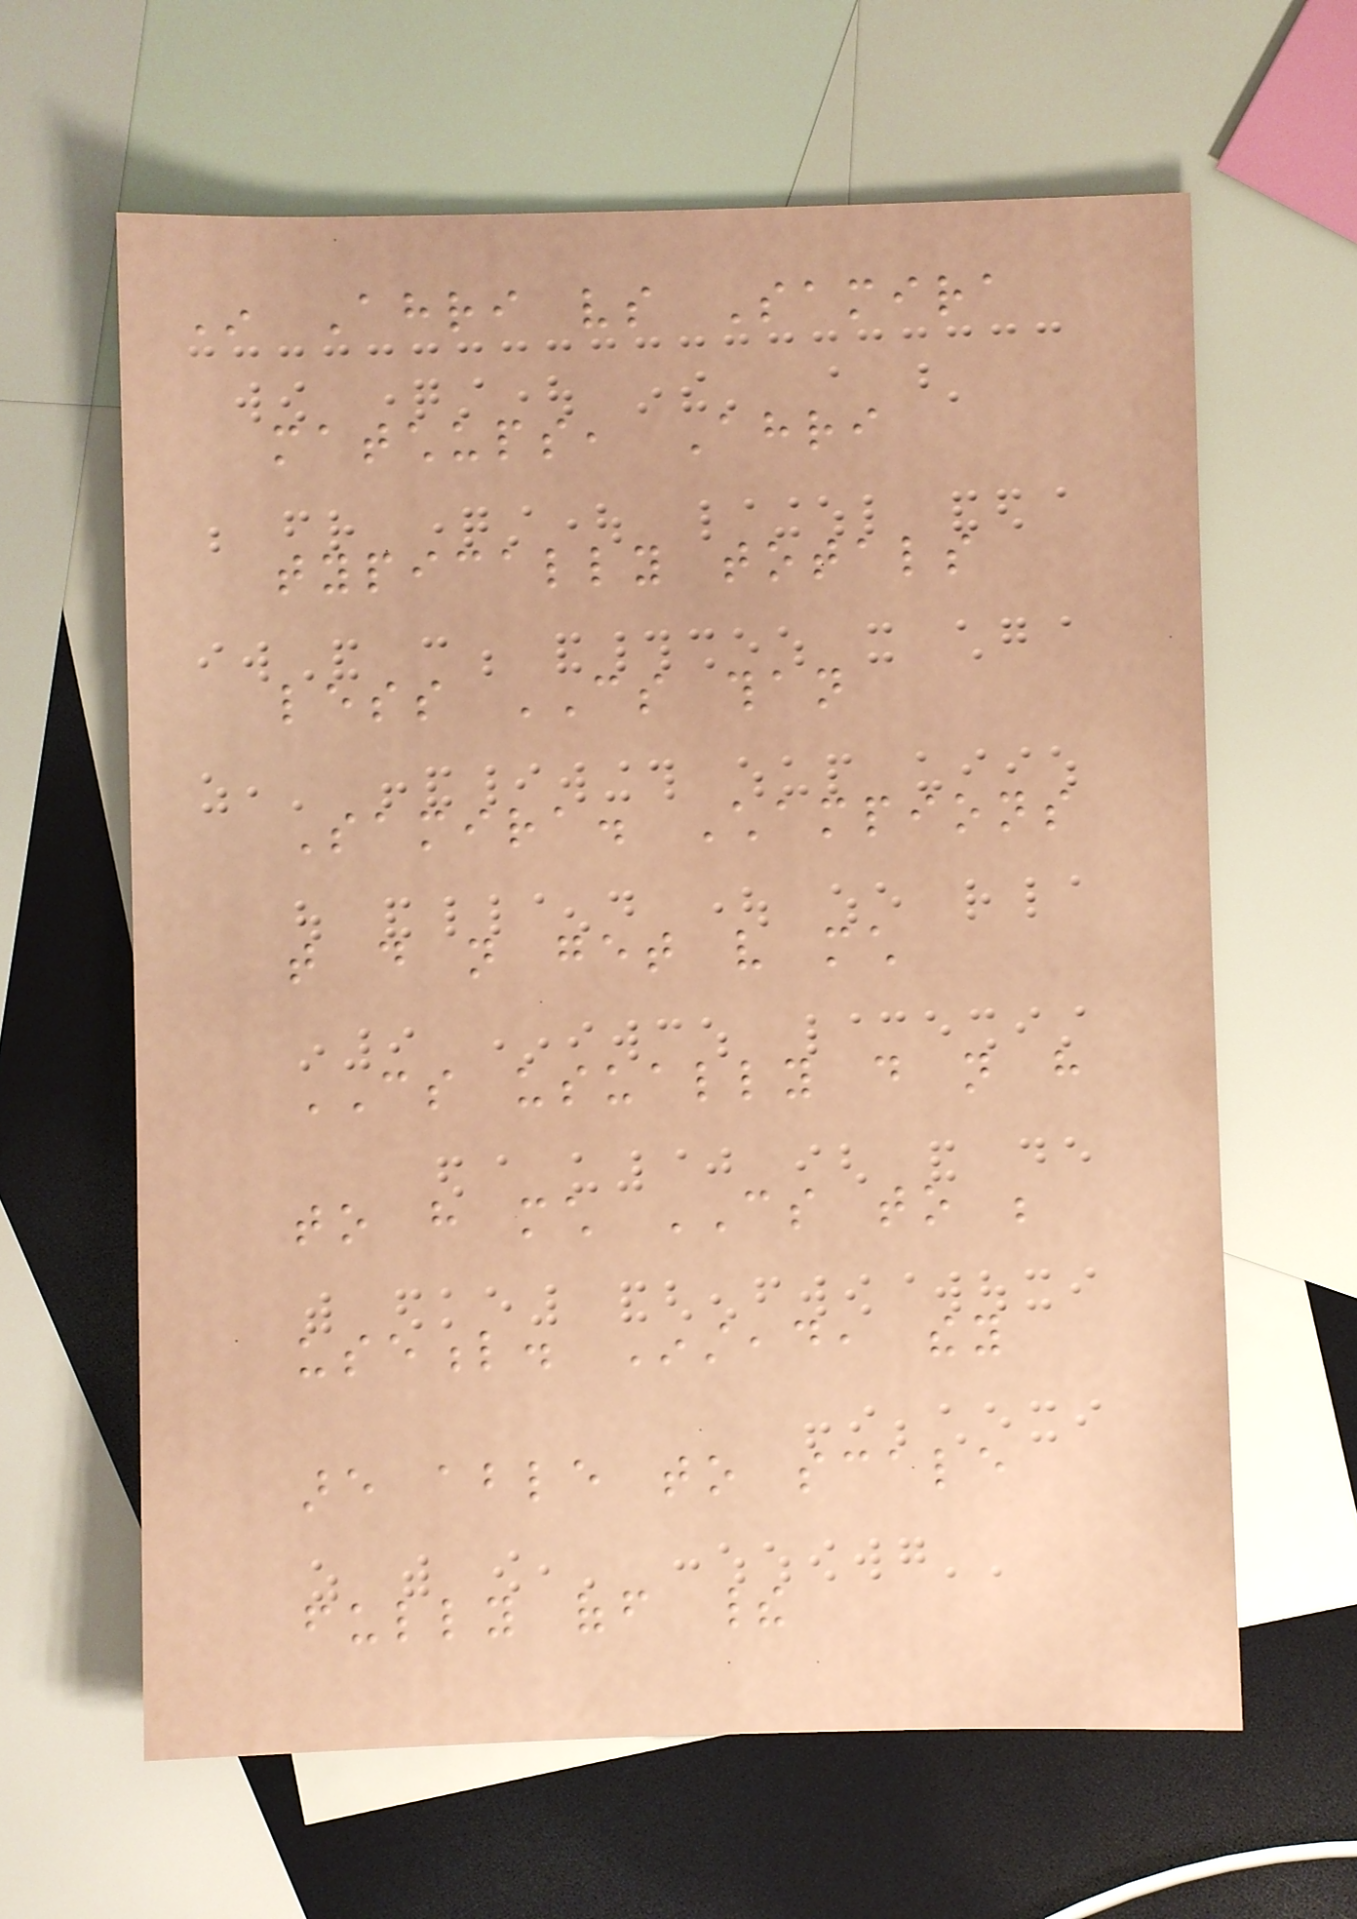In Ahri vs Samira
matchups, Ahri
typically totals
less CS than
Samira. Champions
that do not get very much
CS usually do not have
to have much CS to be
useful. Instead, they
are able to scale
fully off their
